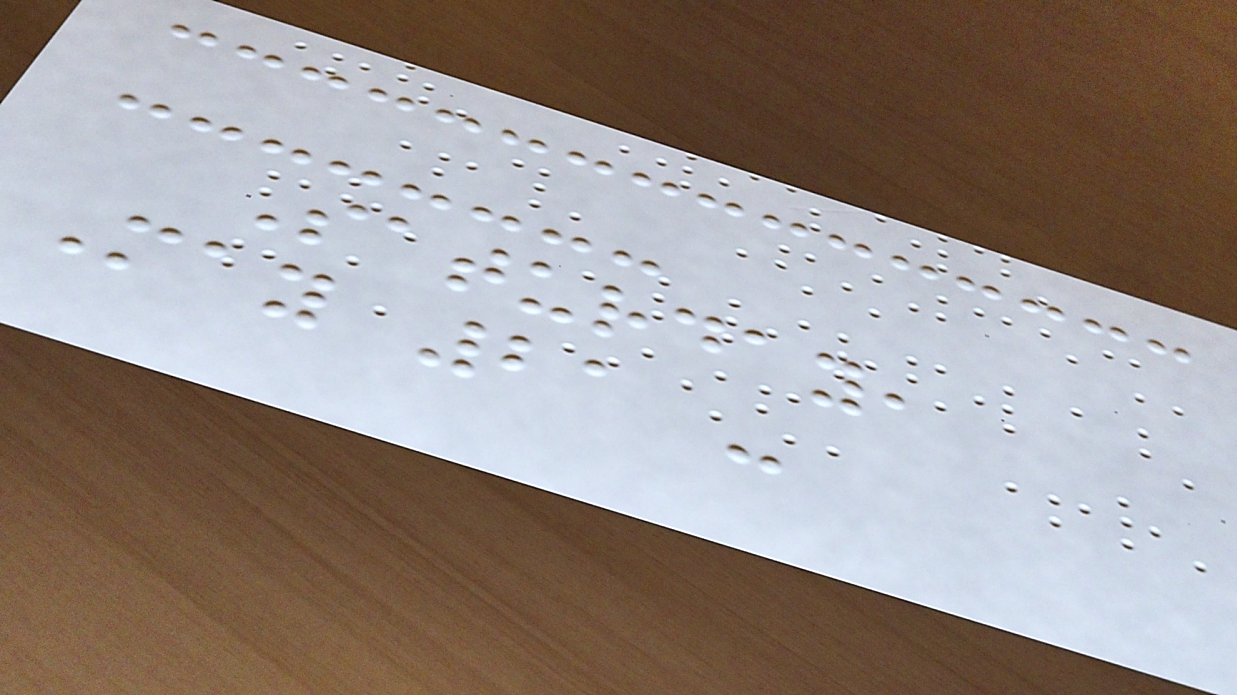Saturday,
May 21 -
